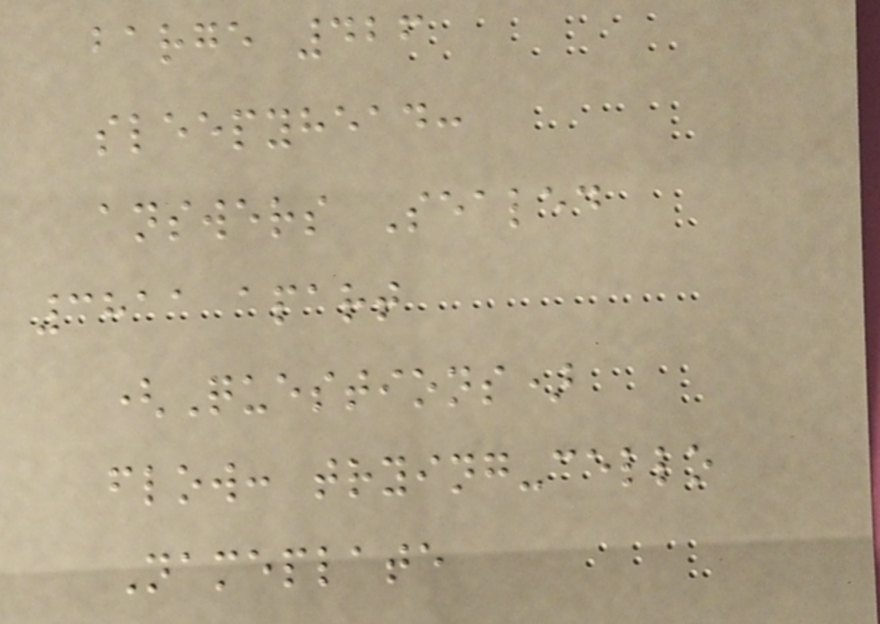barge 426
sleepyhead:
answers Sealed
3811 apart
(Questions)
flow: trying-cello
Nameplate
